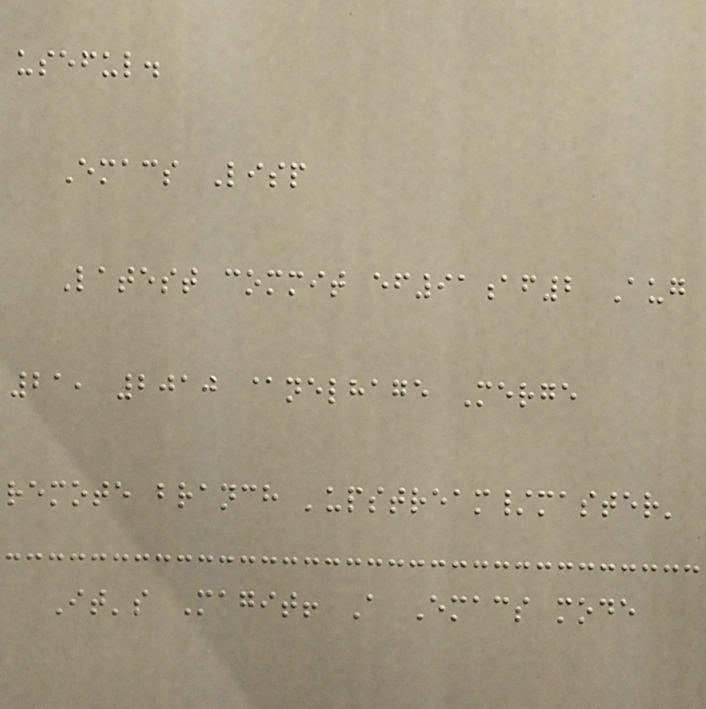useful.
Emacs Lisp
Latest commit ef91af2 Aug
21, 2010 @nelhage Merge
remote branch 'upstream/master'
It's Magit! A Emacs mode
